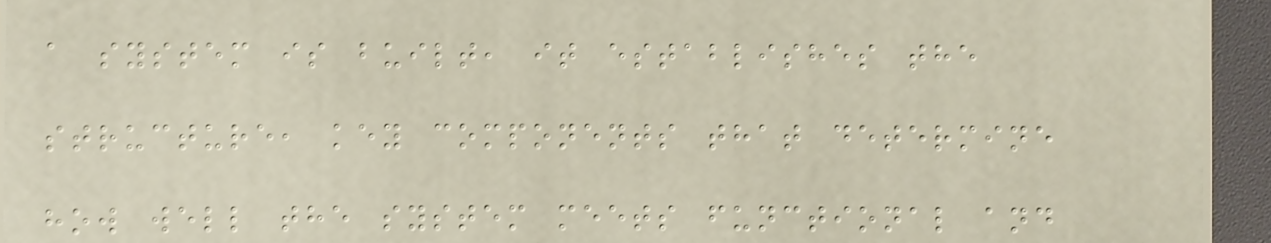a system is built, it establishes the
structure, key components that determine
how well the system meets functional and
